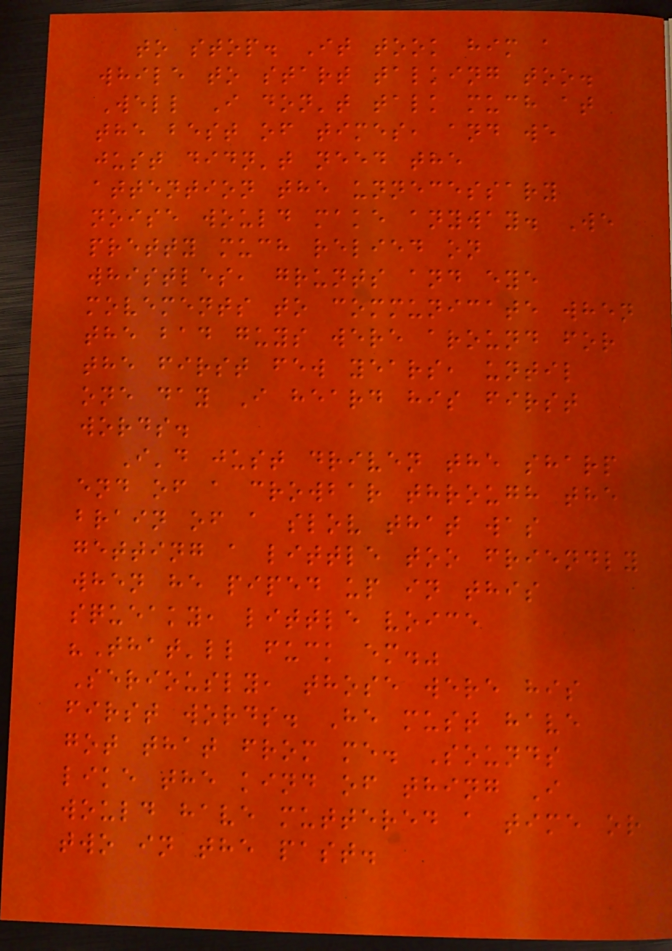to stop. It took him a
while to start talking too.
Well I don't talk much at
the best of times, and we
just didn't need the
attention the unnecessary
noise would make anyway. We
pretty much relied on
whistles, grunts and eye
movements to communicate when
the bad guys were around for
the first few years, until
one day I heard his first
words.
I'd just driven the sharp
end of a crowbar through the
brain of a slov that was
getting a little too friendly
when he piped up in this
squeaky, little voice
"That'll fuck em."
Seriously, those were his
first words. He must have
got that from me. Sounds
like the kind of thing I
would have muttered a time or
two in the past.
